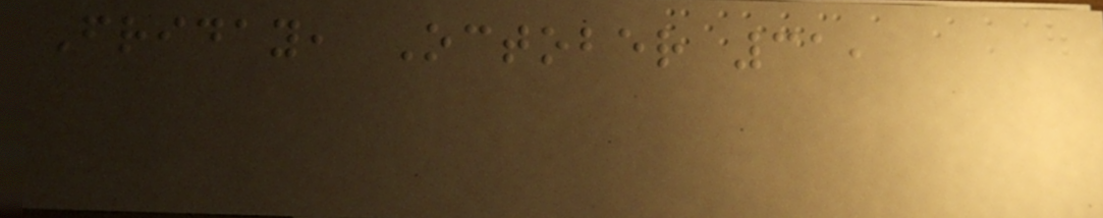Friday, October 31,
